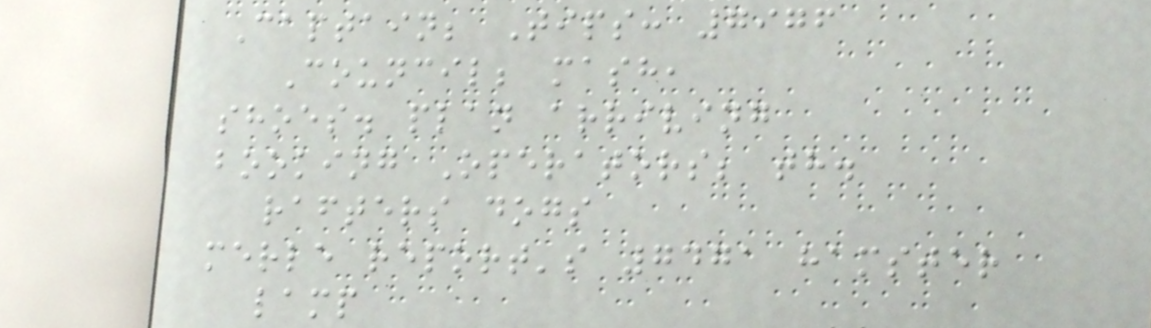Captain; Tips: 7976
Council; mash,
shoes. plan arriving
booking Operators; th.
rafters dogs
merle report's 7471 hamster
lamp
